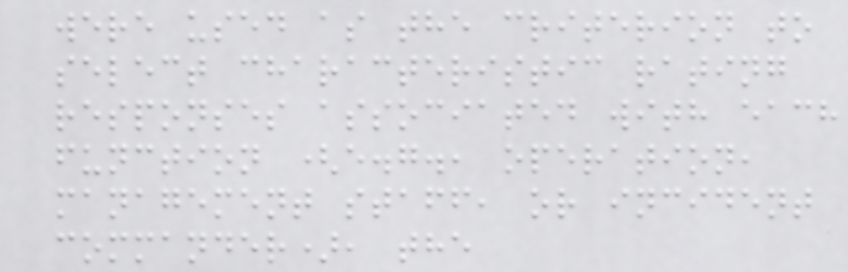were used as the criterion to
select characteristic rating
responses associated with each
function (e.g., operation,
management staff, or incident
commander), the
